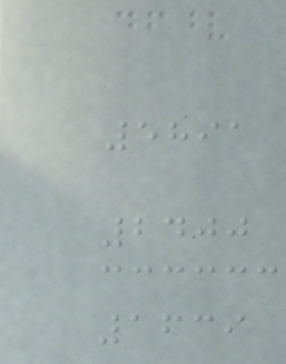5891
2400
1639
